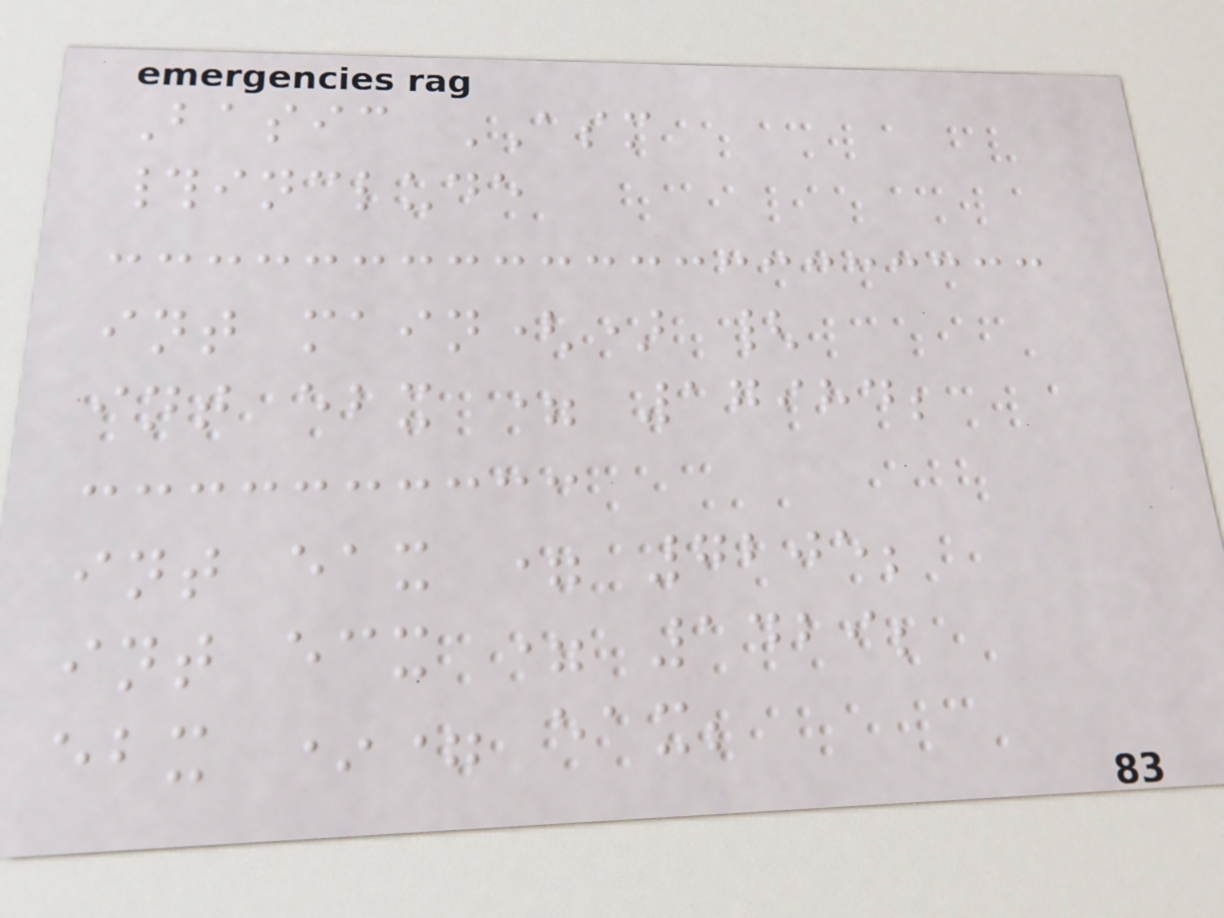Basic ASM
#include
int main() {
int ebx = 17984;
int eax = 7205;
int ecx = 1429;
ebx *= eax;
